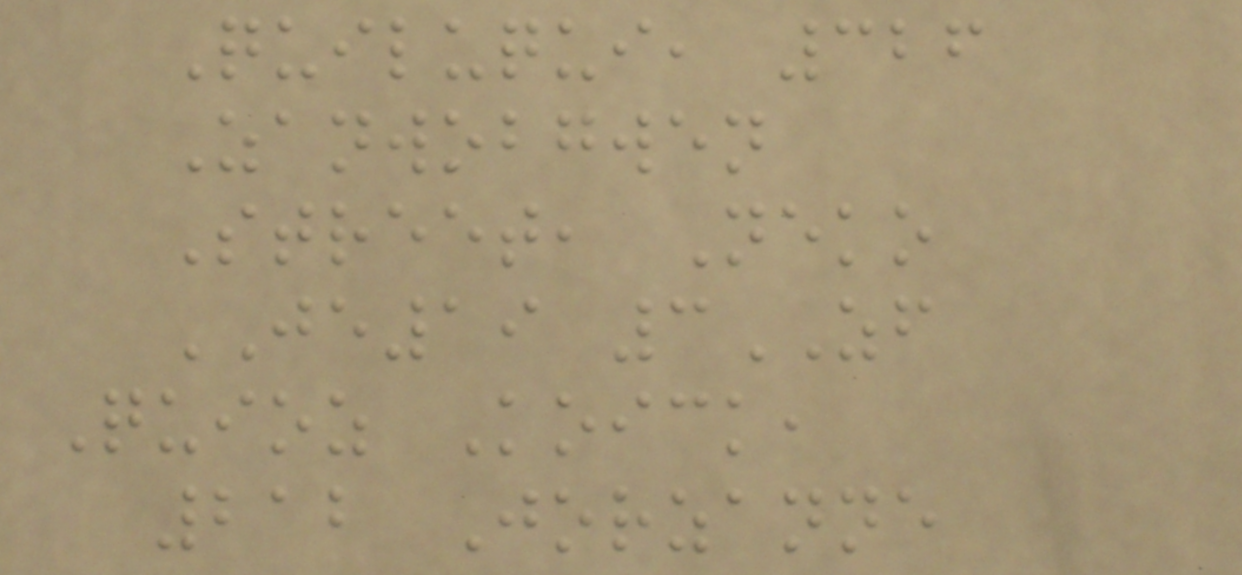Quiluqui, 326
Zanwobgwen
Street, Neko
JE19 3ZF
Quioz Koick,
212 Jorzanne
